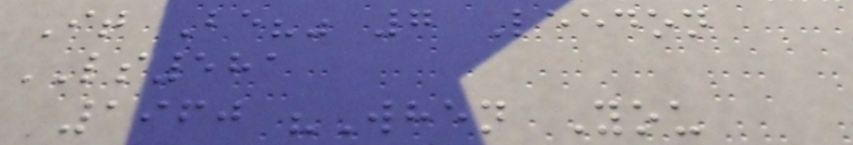It Be?" 7 Leedon
LS581
1960 "When You
